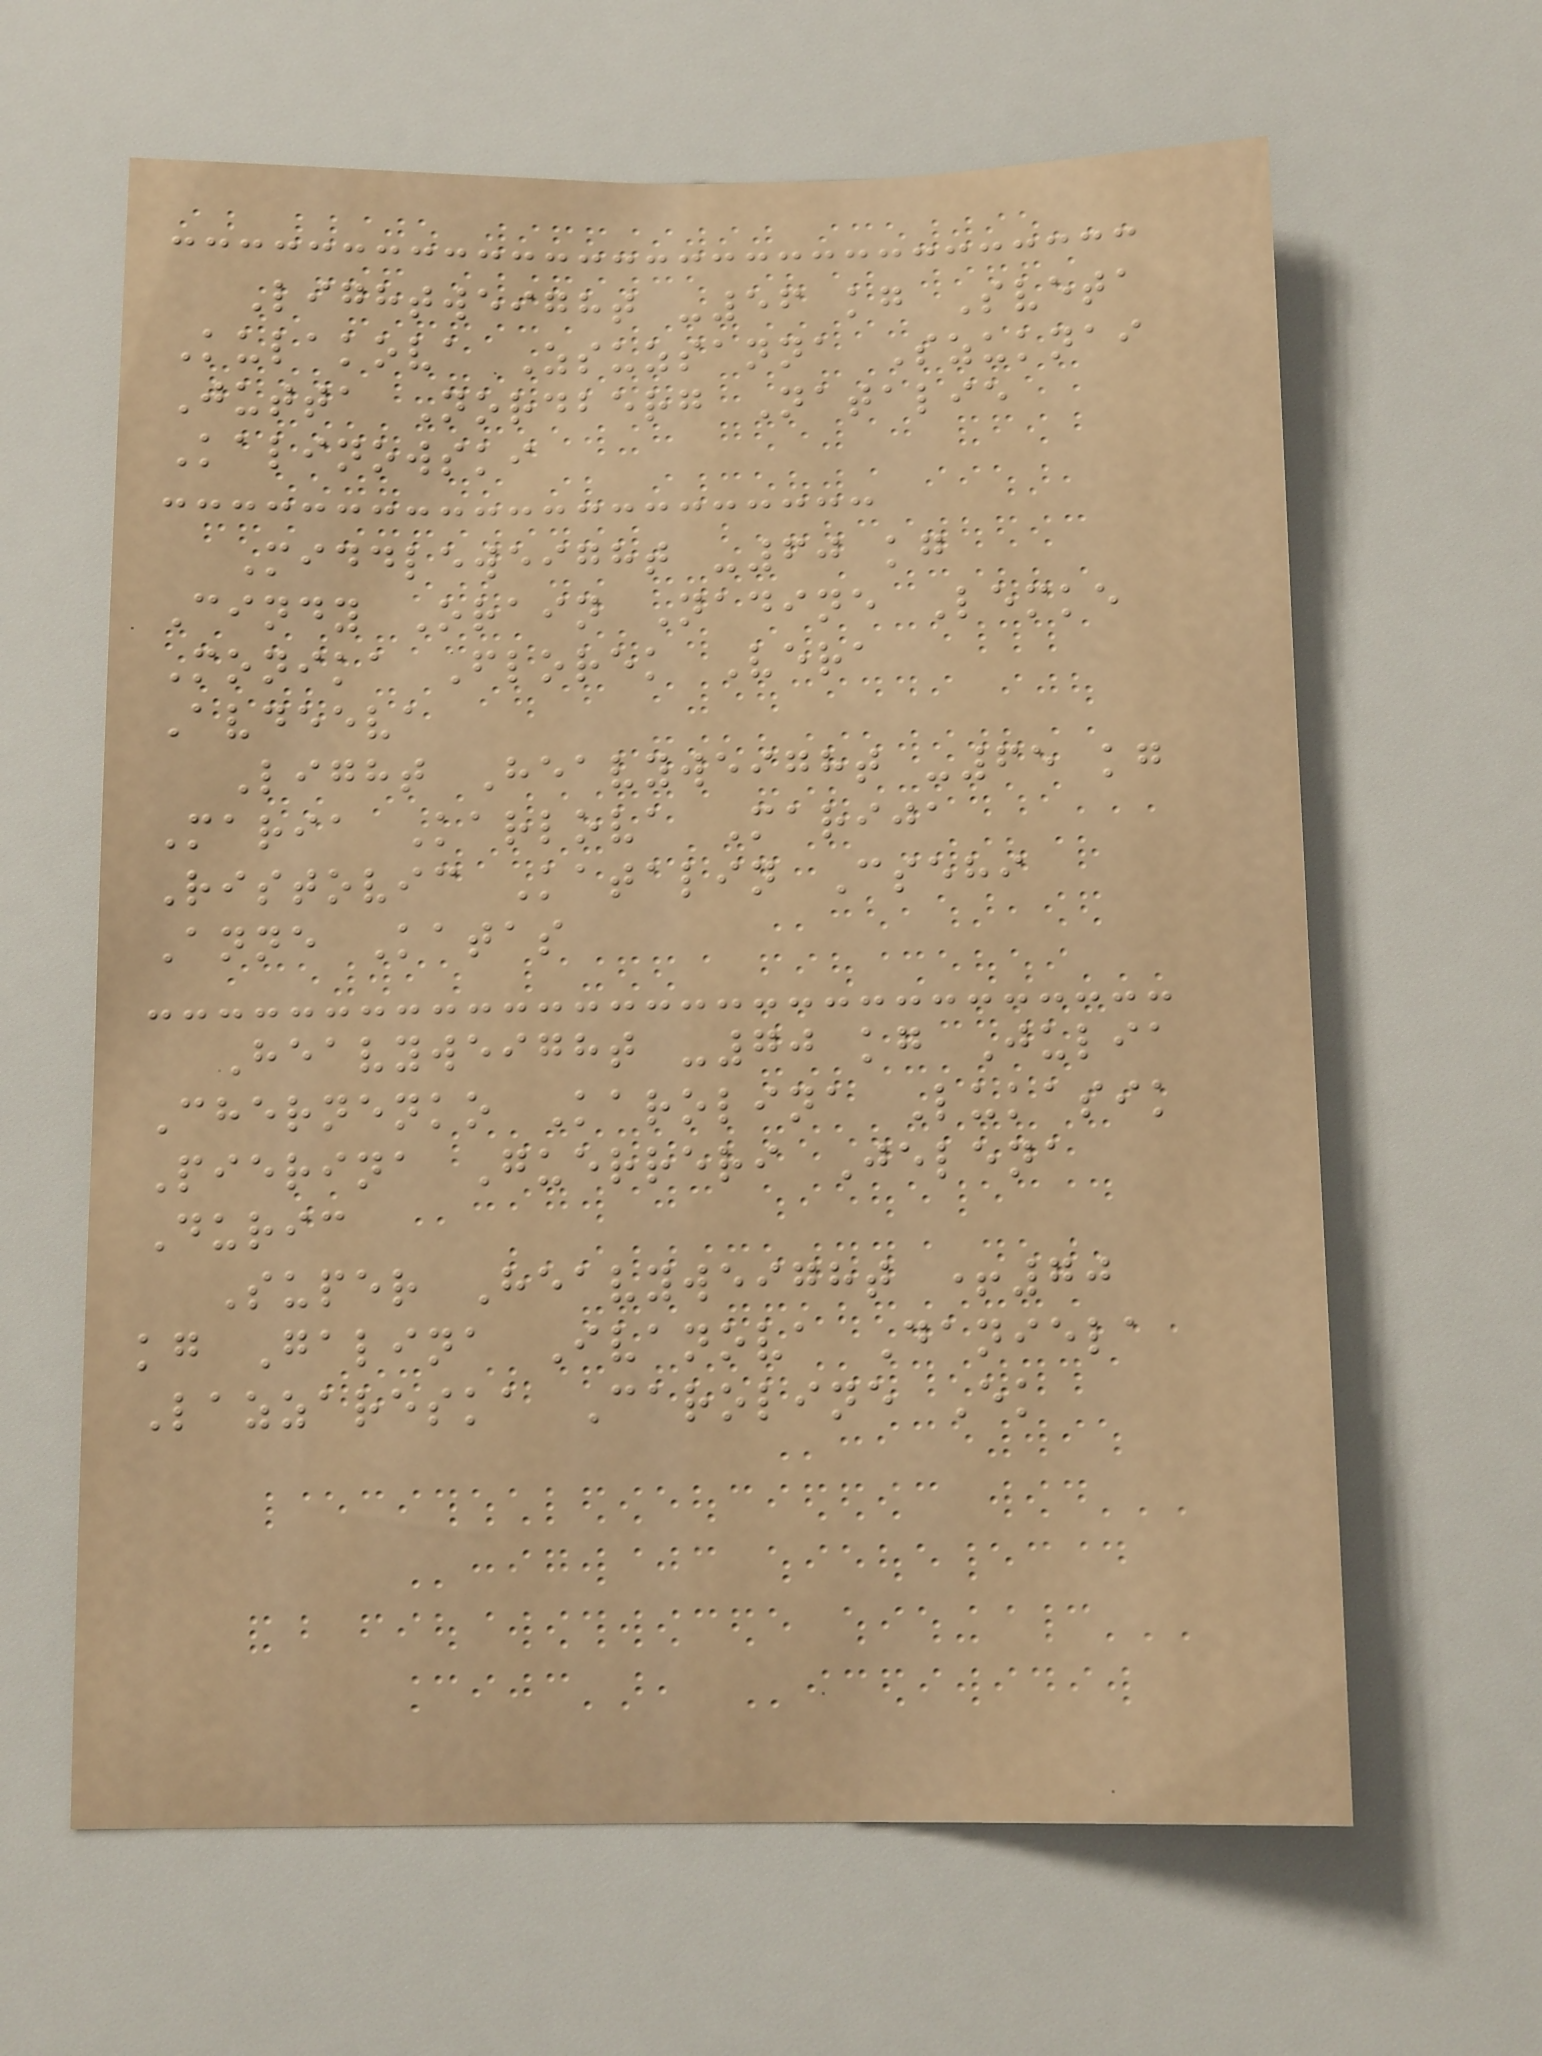Lightweight -56 kg Sveta
Kulakova Zsuzsanna Szuknai
Jutta Nordberg Natalie
Kalinowski
Middleweight -60 kg
Cindy Orain Nadine Lemke
Monika Florek Vera
Avdeeva
Light Heavyweight -65 kg
Maria Karlova Marija
Ristovic Katalin Csehi
Anne Katas
Heavyweight -70 kg Julia
Chernenko Karolina Lukasik
Pierina Guerreri Jelena
Duric
Super Heavyweight +70
kg Galina Ivanova Daniela
Lazzareska Caroline Ek
